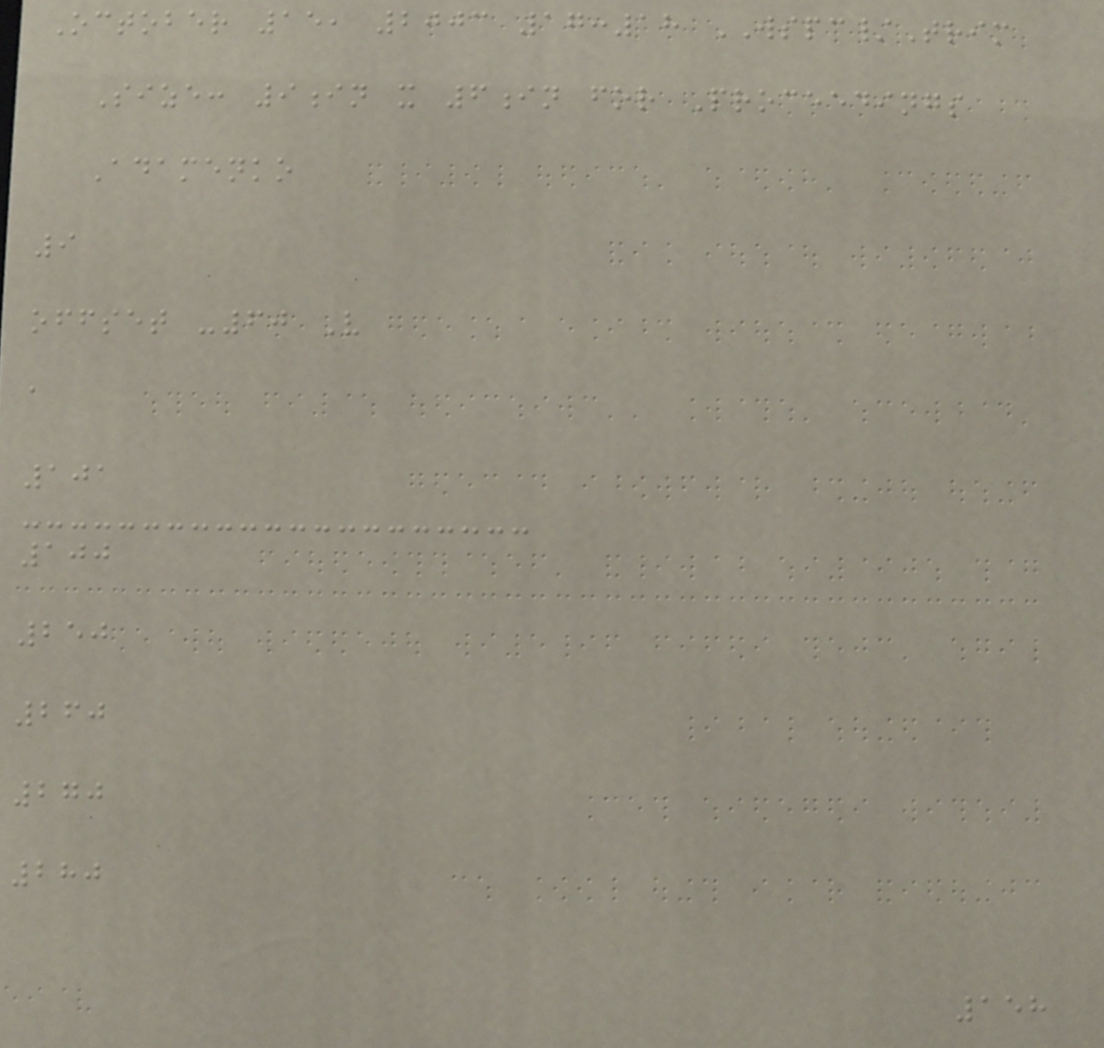October 15, 2003 17:18 WSPC/Trim
Size: 9in x 6in for Proceedings
Adamenko
9
offset -60 V
a
101
100
250
260
270
280
158
